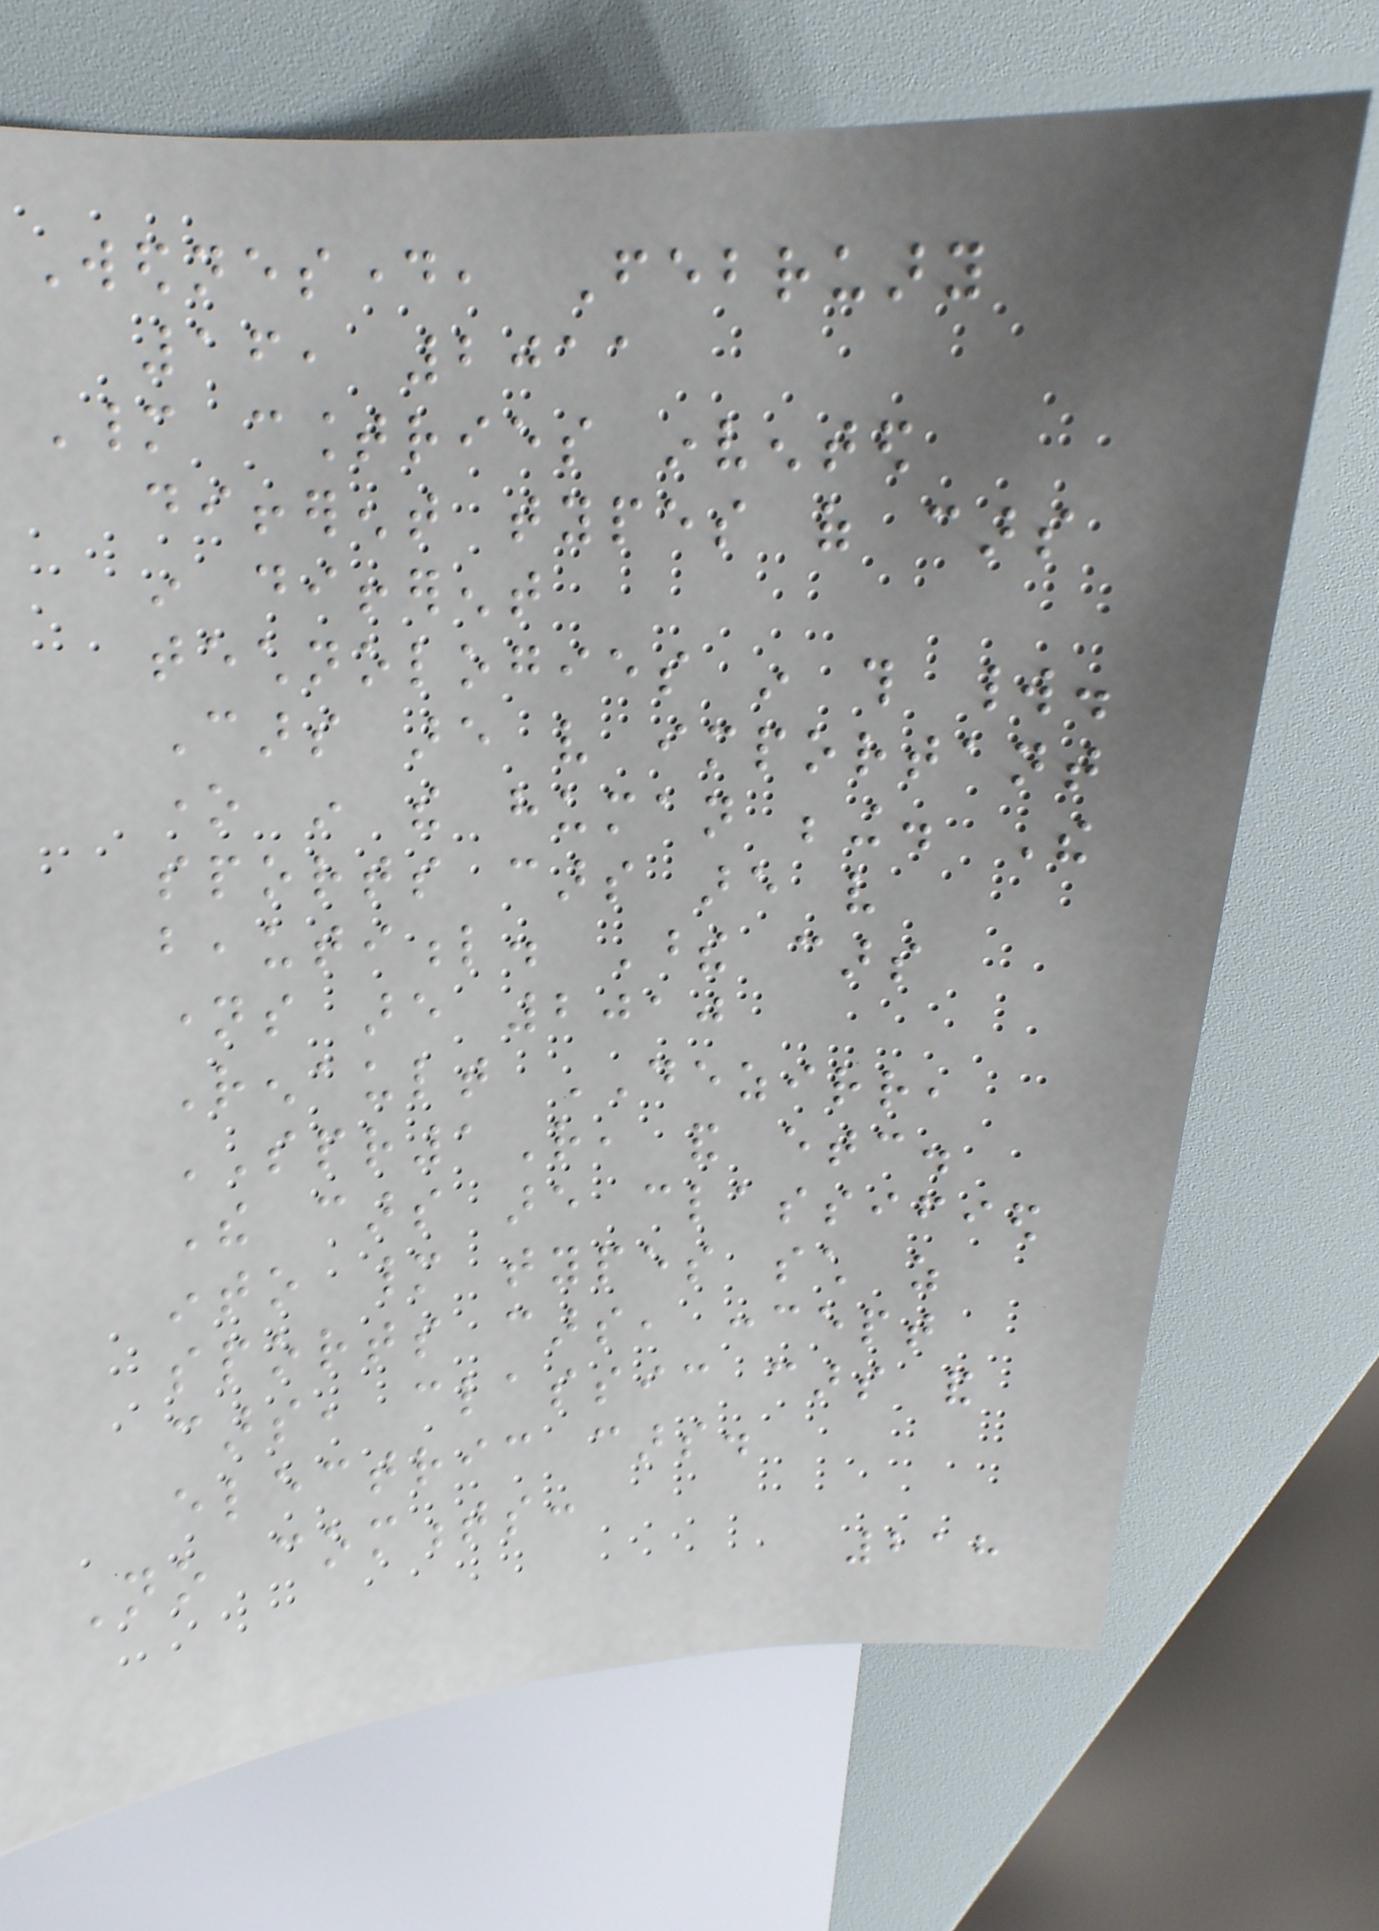Wednesday, February
16, 2011
Many countries invented
different types of cars
in different
technologies in this world.
Cars are very important
one in the human being. The
sports cars are very
beautiful. These cars
names are 2010
Renault DEZIRR,
SPR1R, and etc.
The cars are classified
into many types such as
sports cars, concept
cars, classic cars and
electric cars.
No comments:
218
